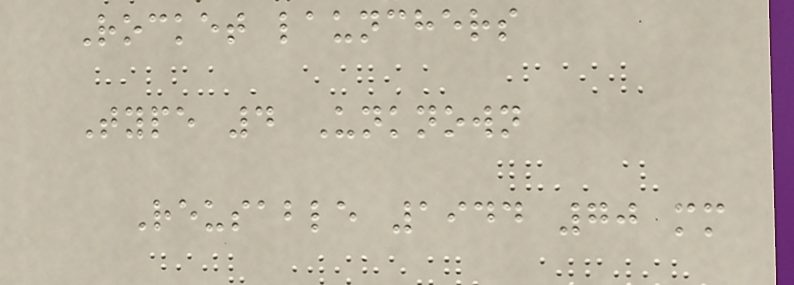Rocket launchers
Type 4 Unknown
Reusable 1944 70 mm
